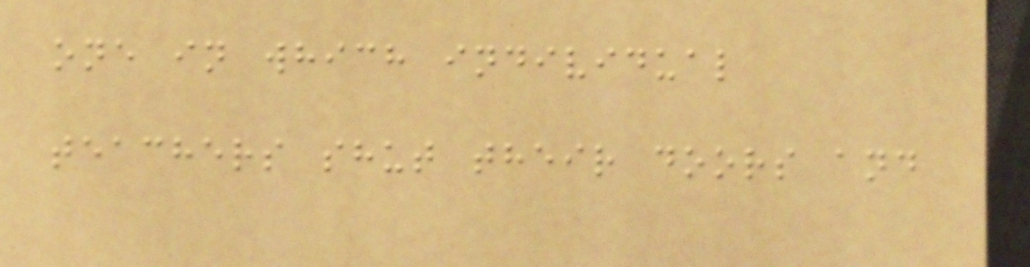one in which individual
teachers shut their doors and
